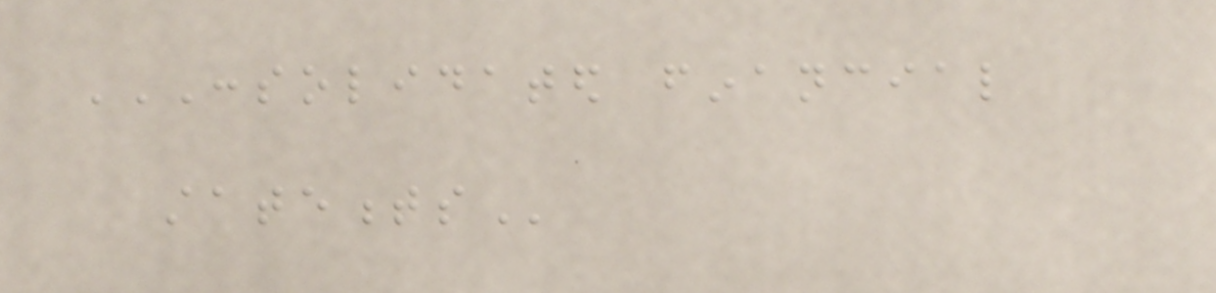CONSOLIDATED FINANCIAL
STATEMENTS
